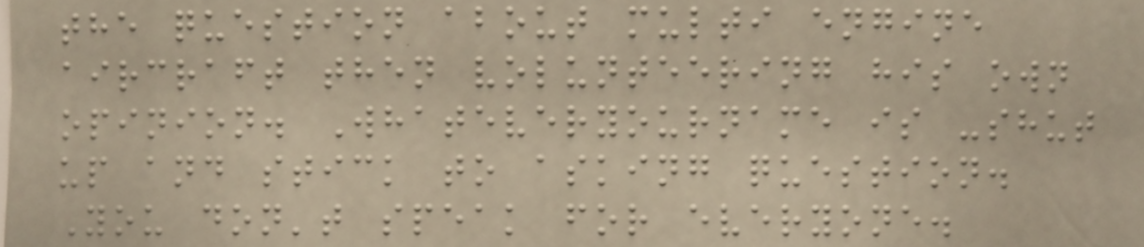the question about multi engine
aircraft then volunteering his own
opinion. Whateveryourname is -shut
up and stick to asking question.
You don't speak for everyone.
